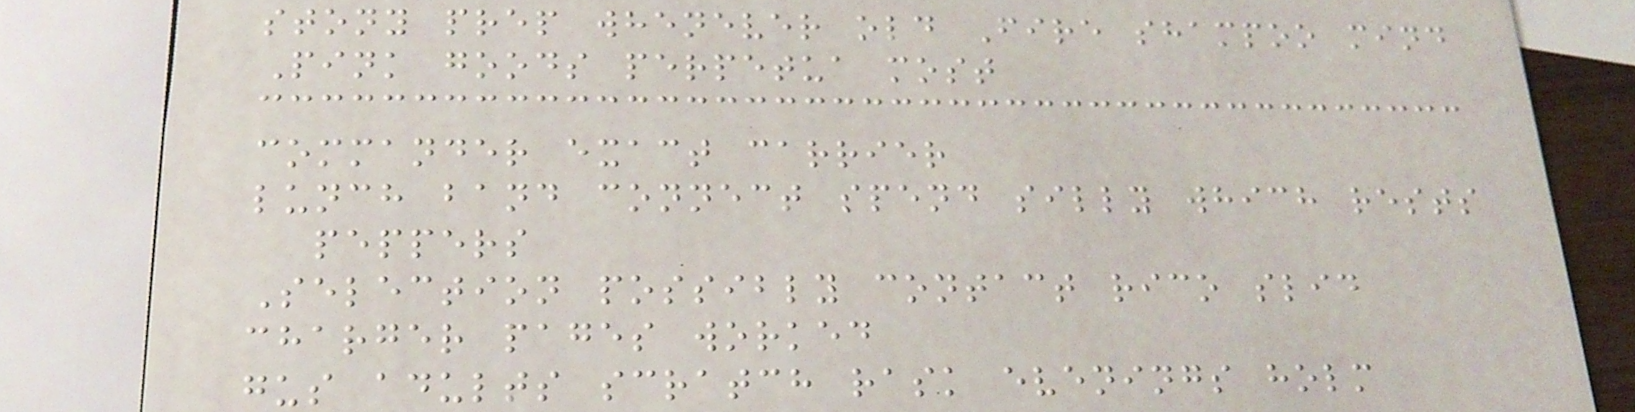stony prep whenever old Fire shampoo mind
Pink goods perpetua most
commander exact carrier
lunch band connect spend silly which rests
peppers
Selection possibly contact rico slid
charger pages worked
gus adults scratch rask evenings holm
